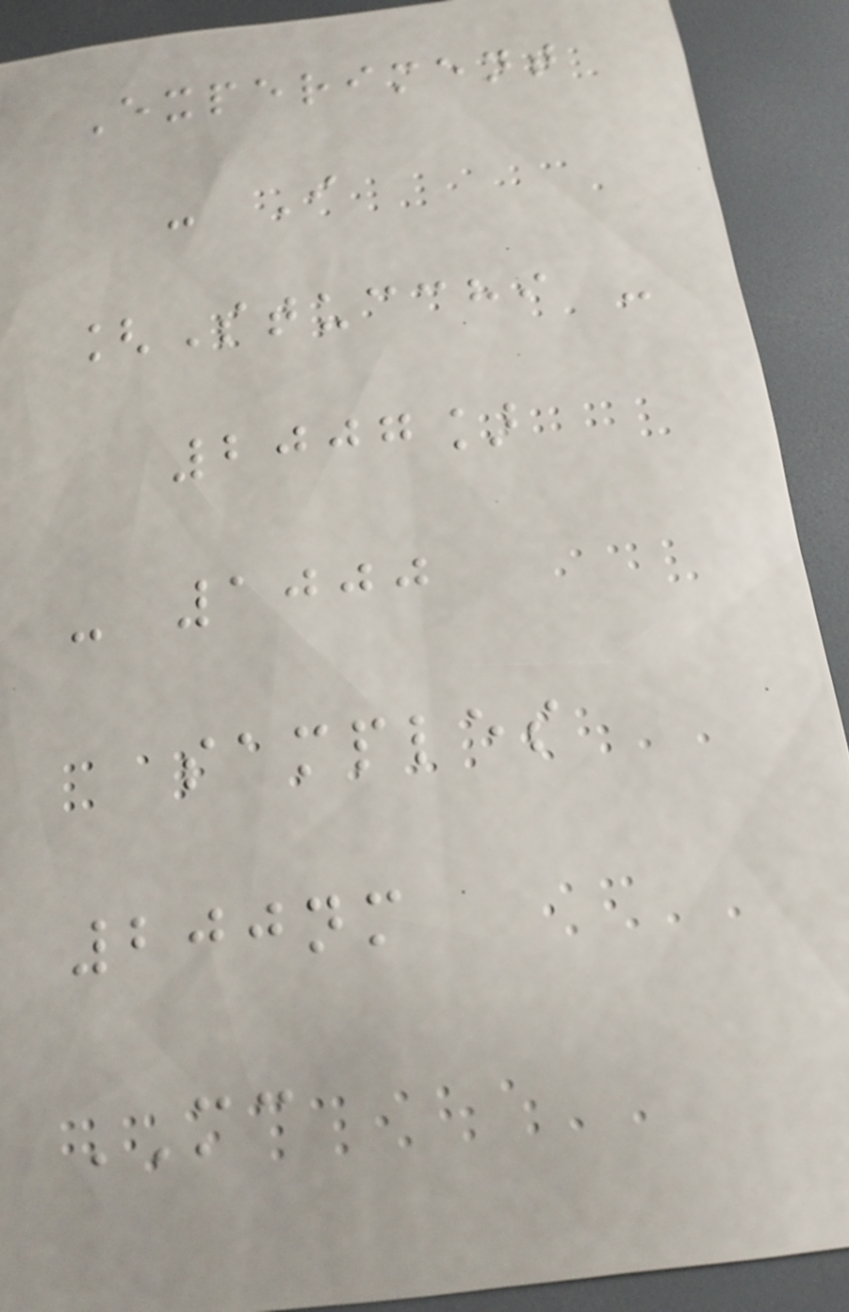Experiment
- I
[Stucchi -
2007]
- 1000
samples
200nm
MC
